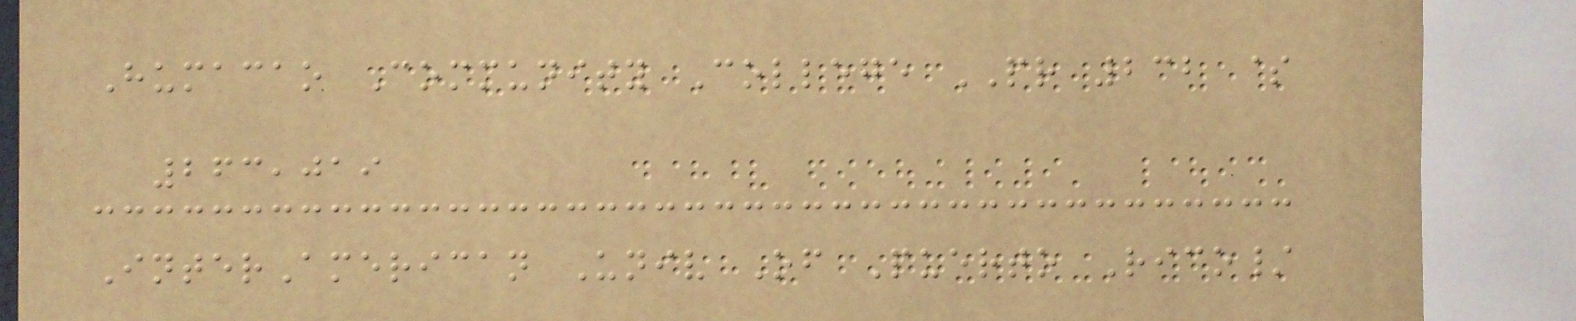Humacao Community College PR 232 $
263,019
InterAmerican Univ Of Puerto Rico/
